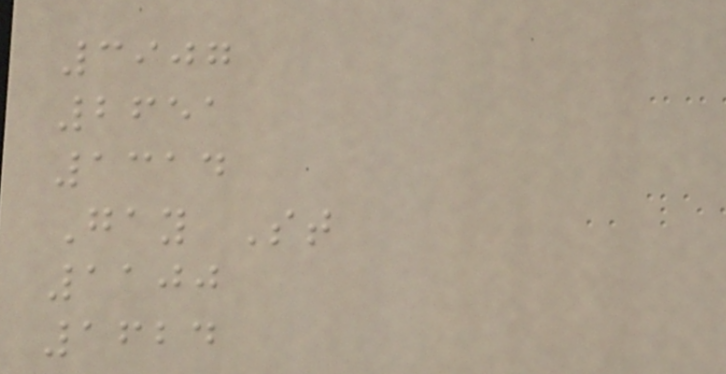3907
2651
1314
Gay St
1100
1624
